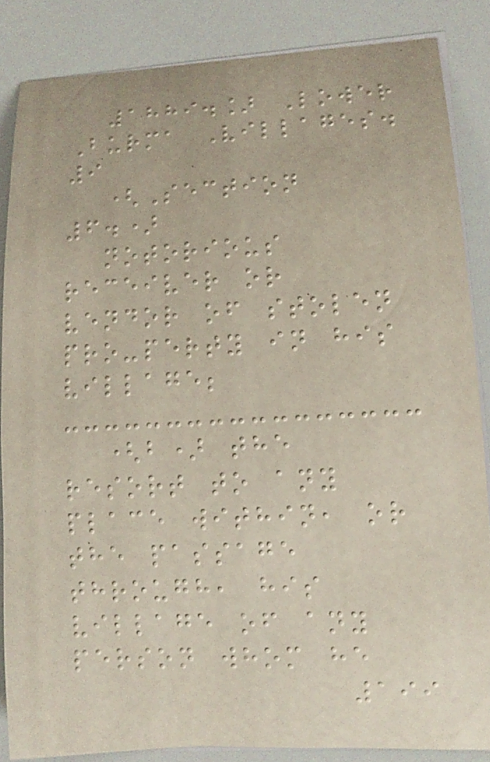1889.] Lower
Burma Villages.
9
(Section
6.)
notorious
receiver or
vendor of stolen
pro-perty in his
village;
(b) the
resort to any
place within, or
the passage
through, his
village of any
person whom he
199
